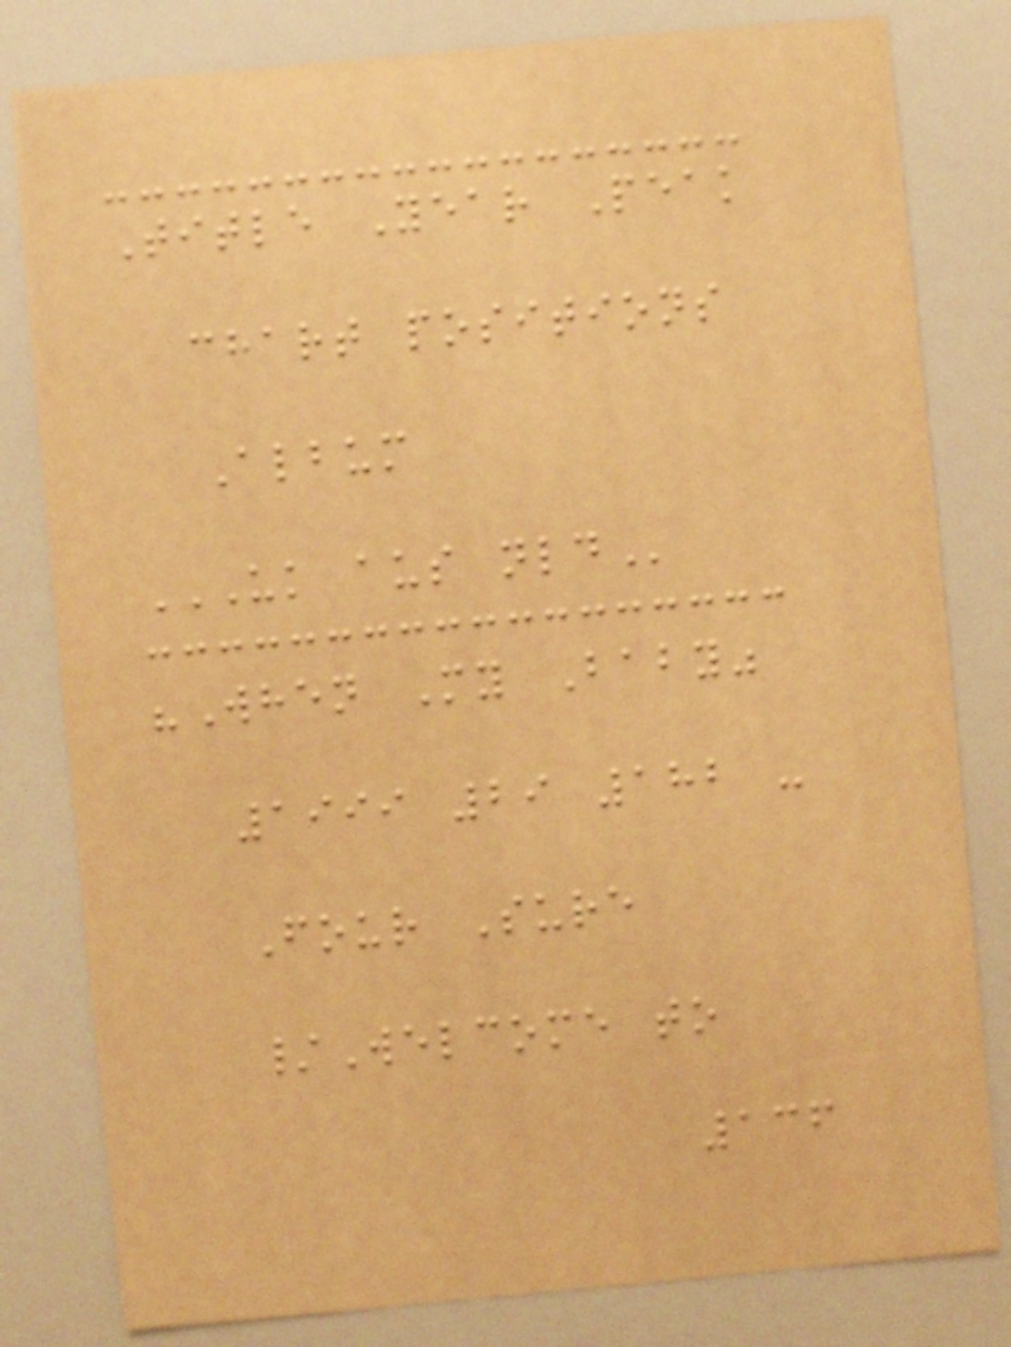Title Year Peak
chart positions
Album
UK AUS NLD
"When My Baby"
1999 29 182 -
Four Sure
/Welcome to
136
